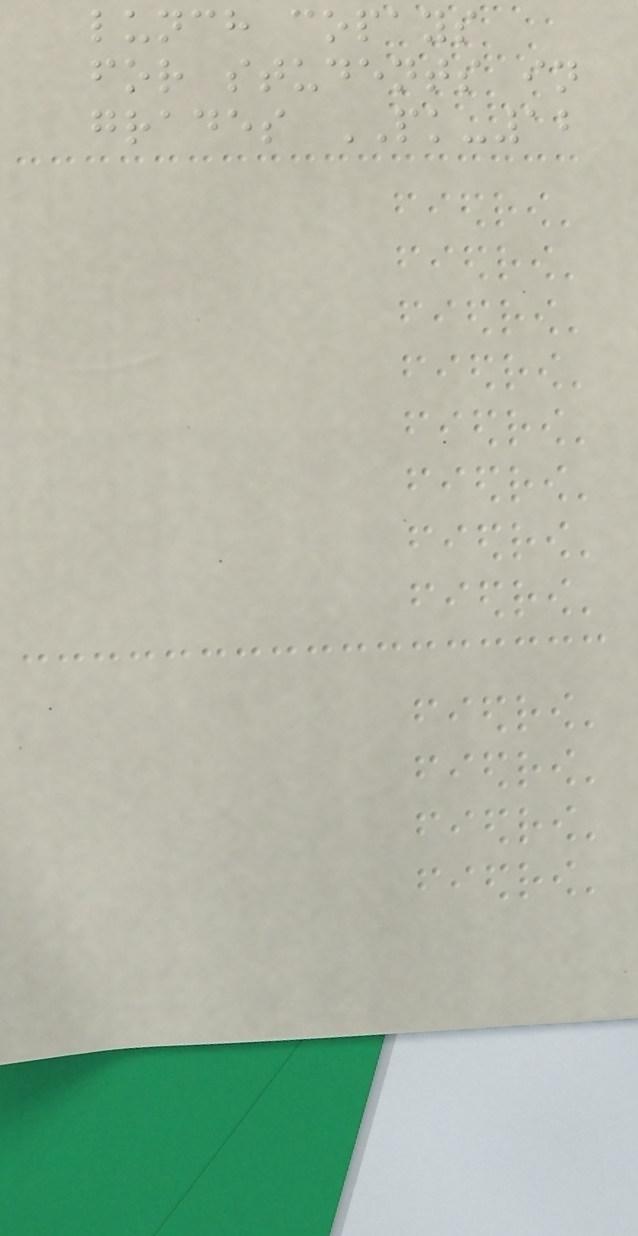lunch copays
for students in
grades PK-12
